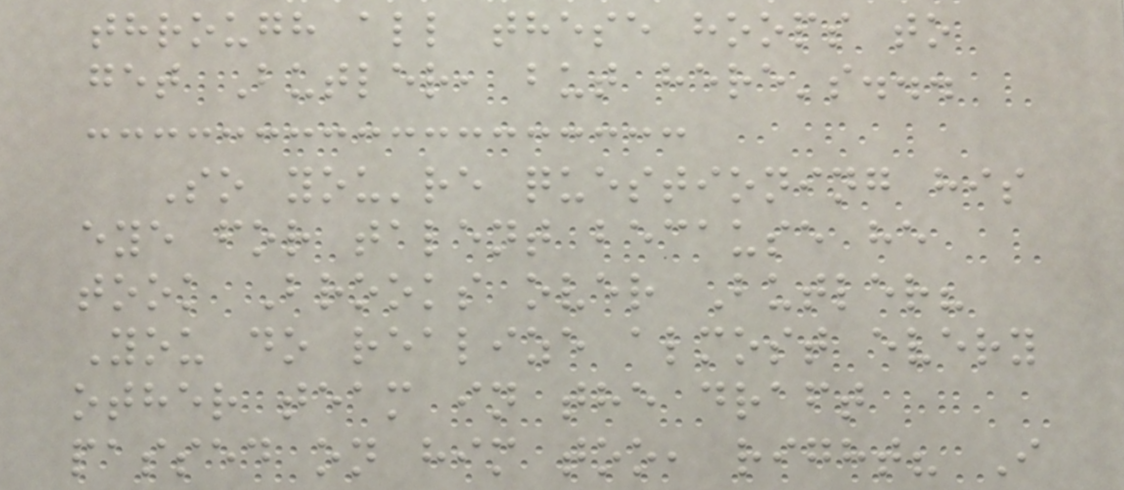through all these hoops to
get Butler, but here's...
So you're questioning his
eye for talent because he
took Brooks over Butler?
You do realize almost every
other team in the draft
passed on him too, right? I
